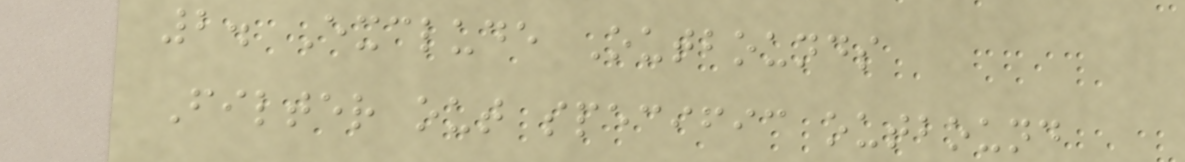2. Exclude Outbounds
Filter out specific outbound
